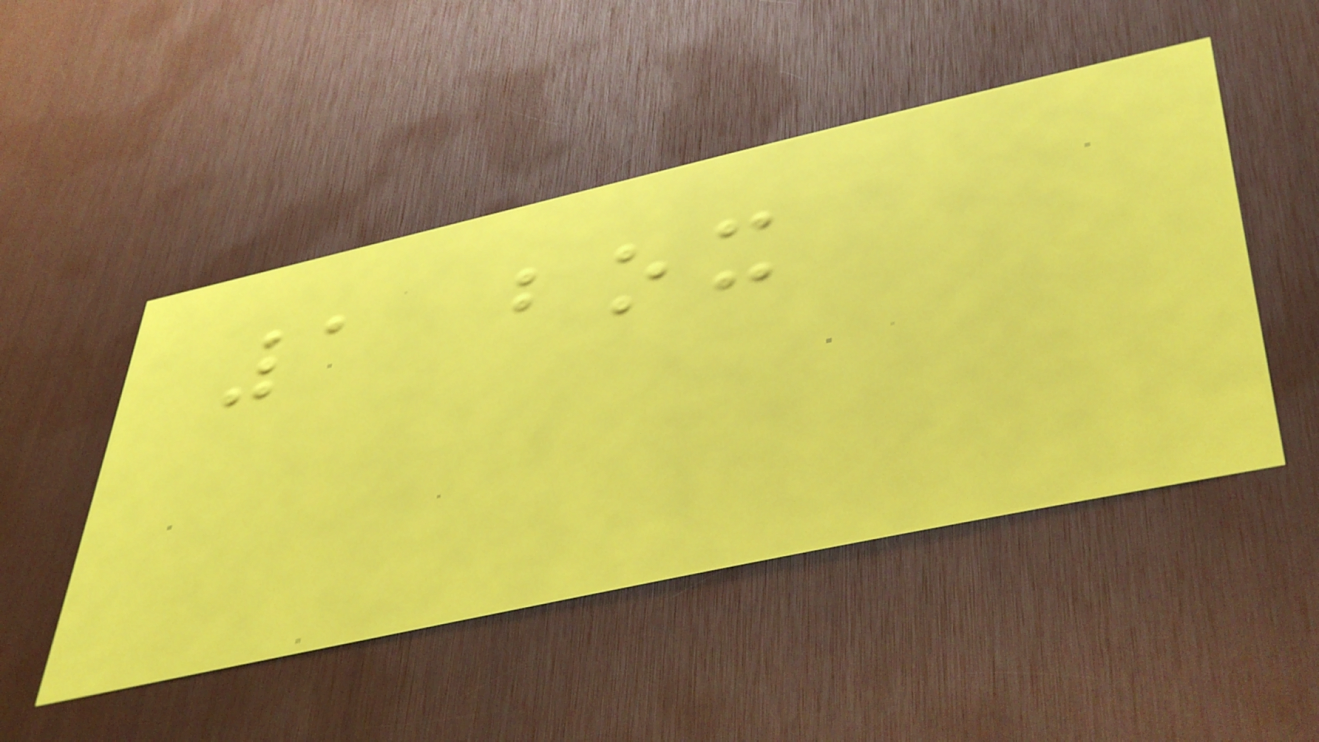1 box
